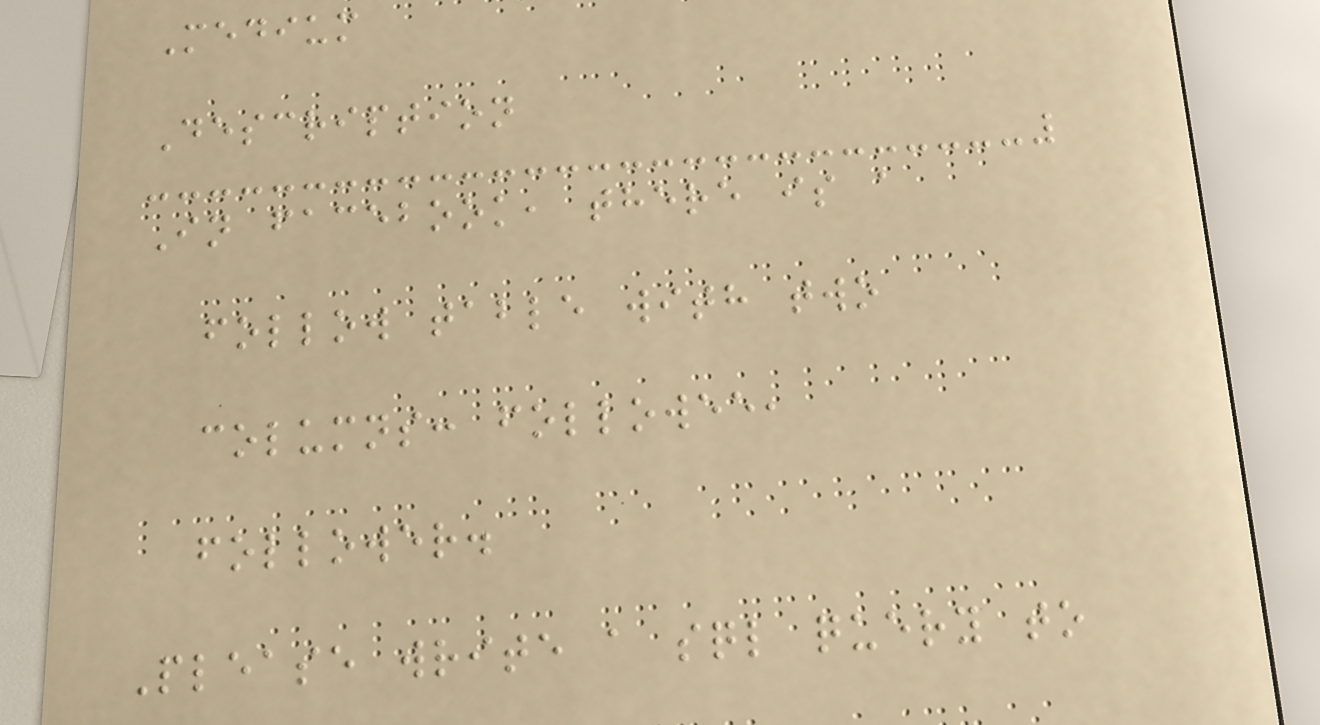Medium
Description
In facebook, there is a
follow table with two
columns: followee,
follower.
Please write a sql query to
